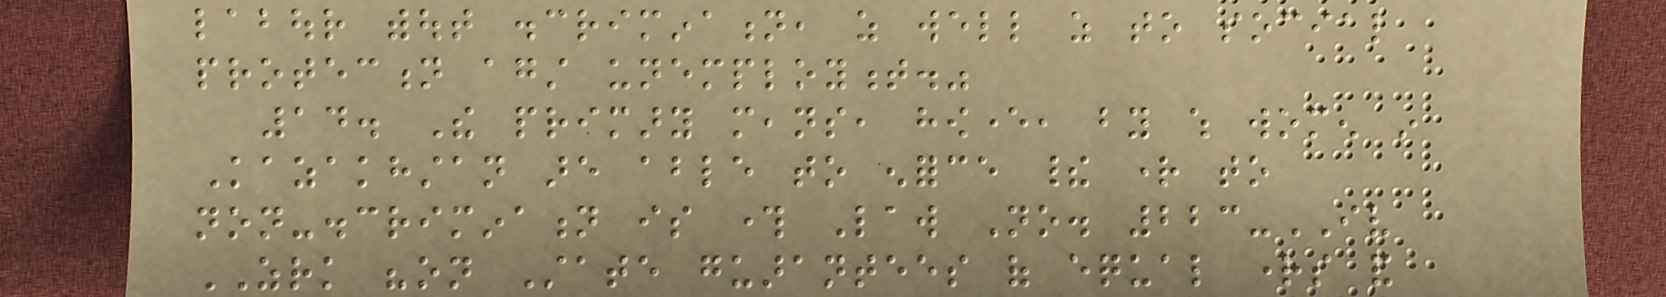labour without discrimination, as well as to social
protection against unemployment."
14. The primary means, however, by which women in
Kazakhstan are able to enforce their right to
non-discrimination is through Law No. 223-IV
ZRK "on State guarantees of equal rights and
